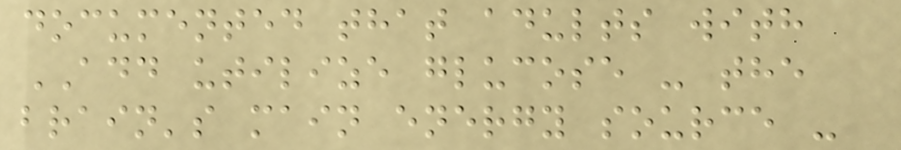documented that adults with
ADD utilize glucose - the
brain's main energy source -
